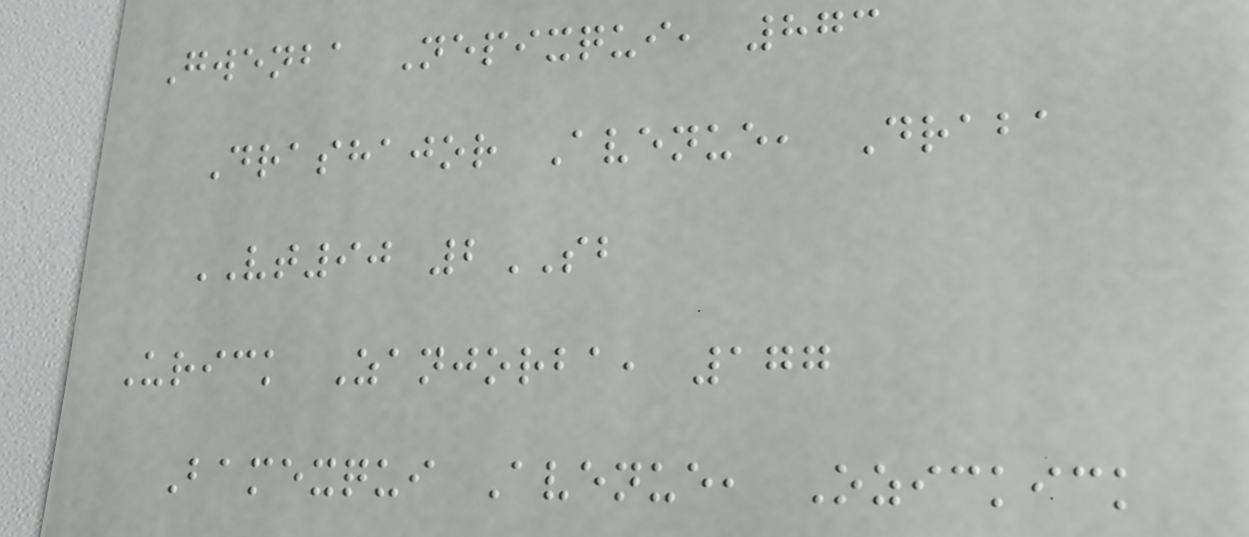Gwenba Nepixqui, 873
Drashajor Avenue, Draba
VT90 2SB
Urick Zanjorba, 177
Bamexqui Avenue, Ozickick
